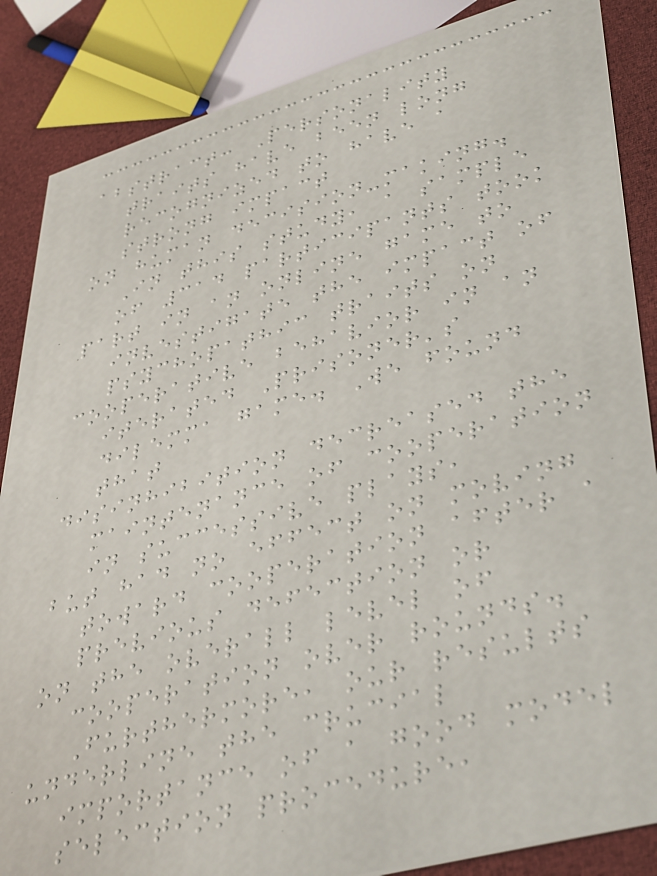abstract: Personality
traits have been long
recognized to have a
strong impact
on human decision-making.
In this study, a sample
of 314 participants took
part in an online game to
investigate the impact of
psychopathic traits on
cooperative behavior in an
iterated Prisoner's
dilemma game. We found
that
disinhibition decreased the
maintenance of cooperation
in successive plays,
but had no effect on moving
toward cooperation after a
previous defection or
on the overall level of
cooperation over rounds.
Furthermore, our results
underline the crucial
importance of a good model
selection procedure,
